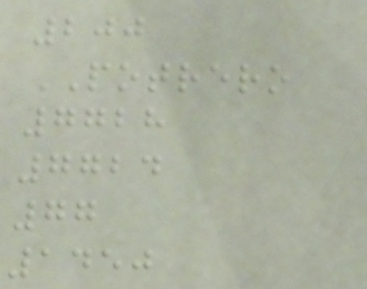200
POTRERO
7728
7724
77
1450
